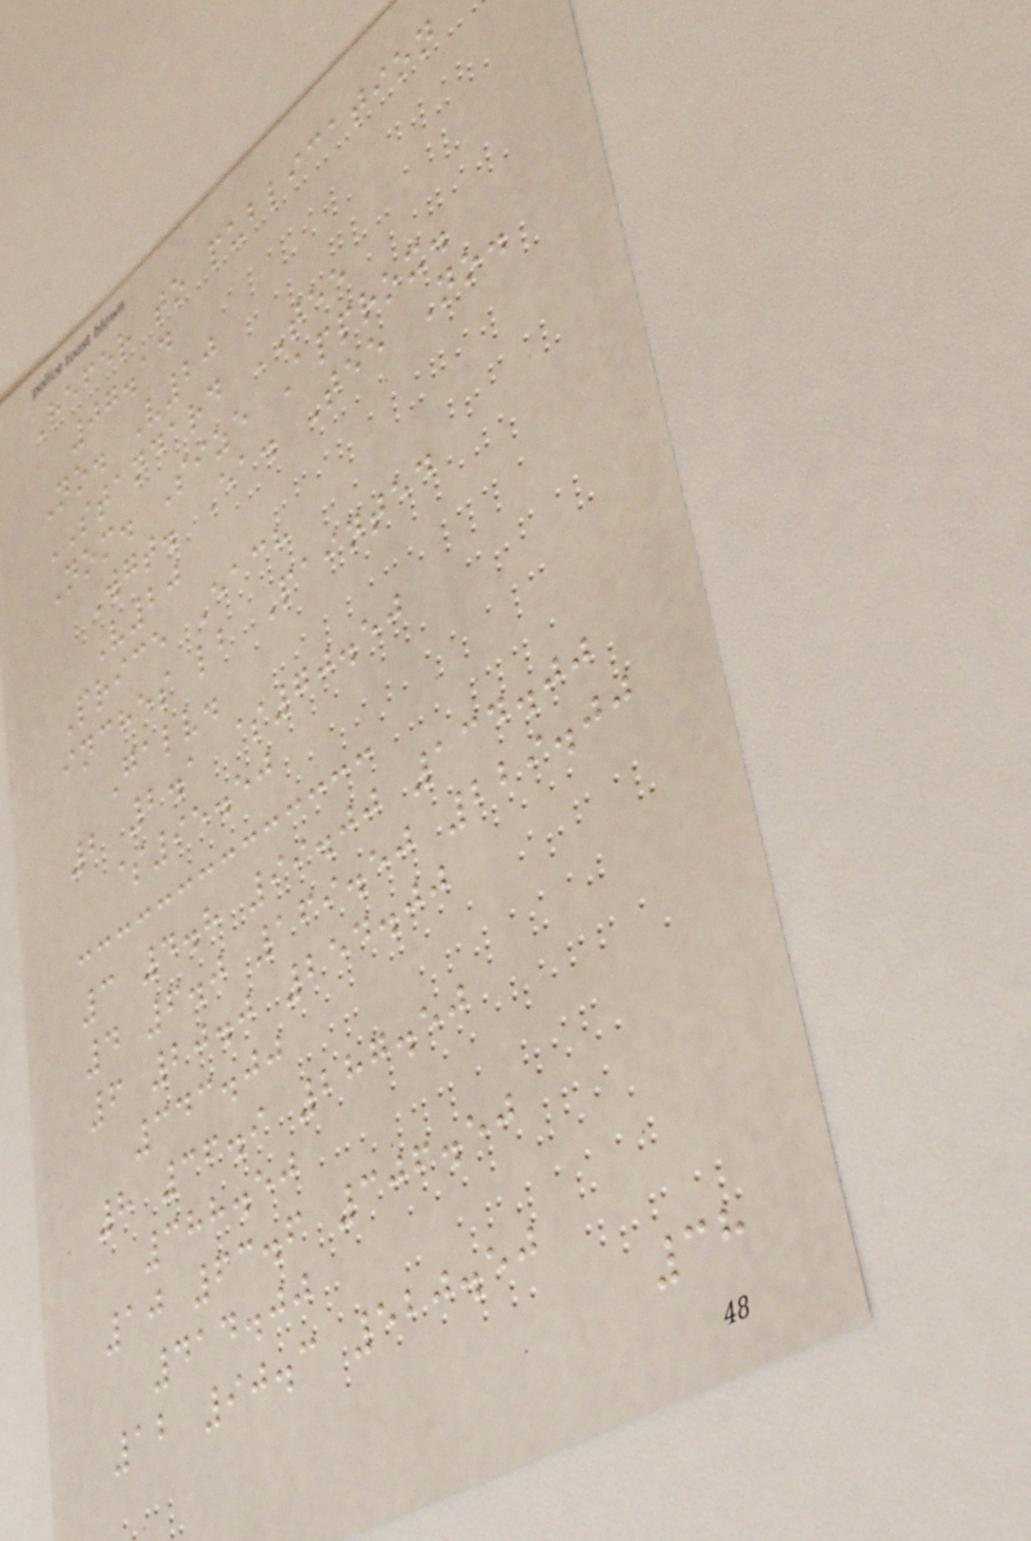Refer to publication
07.14
No. V20
STANDARD TEE
Nom. Size Approx.
Wgt. Ea. Tee No.
V20
Price Each
inches lb Painted
Galv.
2 2.1 $70.50
$95.50
3 4.8 99.00 134.00
4 6.0 169.50 229.00
6 20.0 254.00
343.00
8 36.9 287.50
388.50
10 63.6 306.50
414.00
12 90.3 520.50
38
